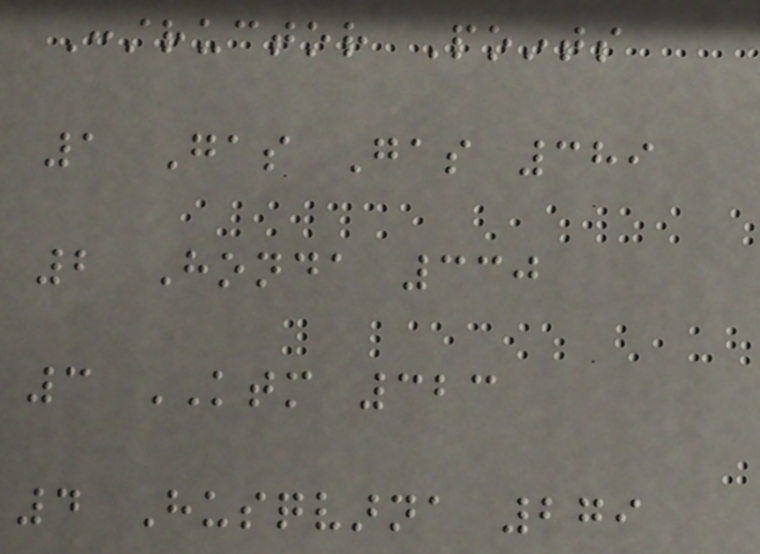Constructor Points
1 Gas Gas 389
2 Honda 330
3 KTM 323
4 Husqvarna 279
